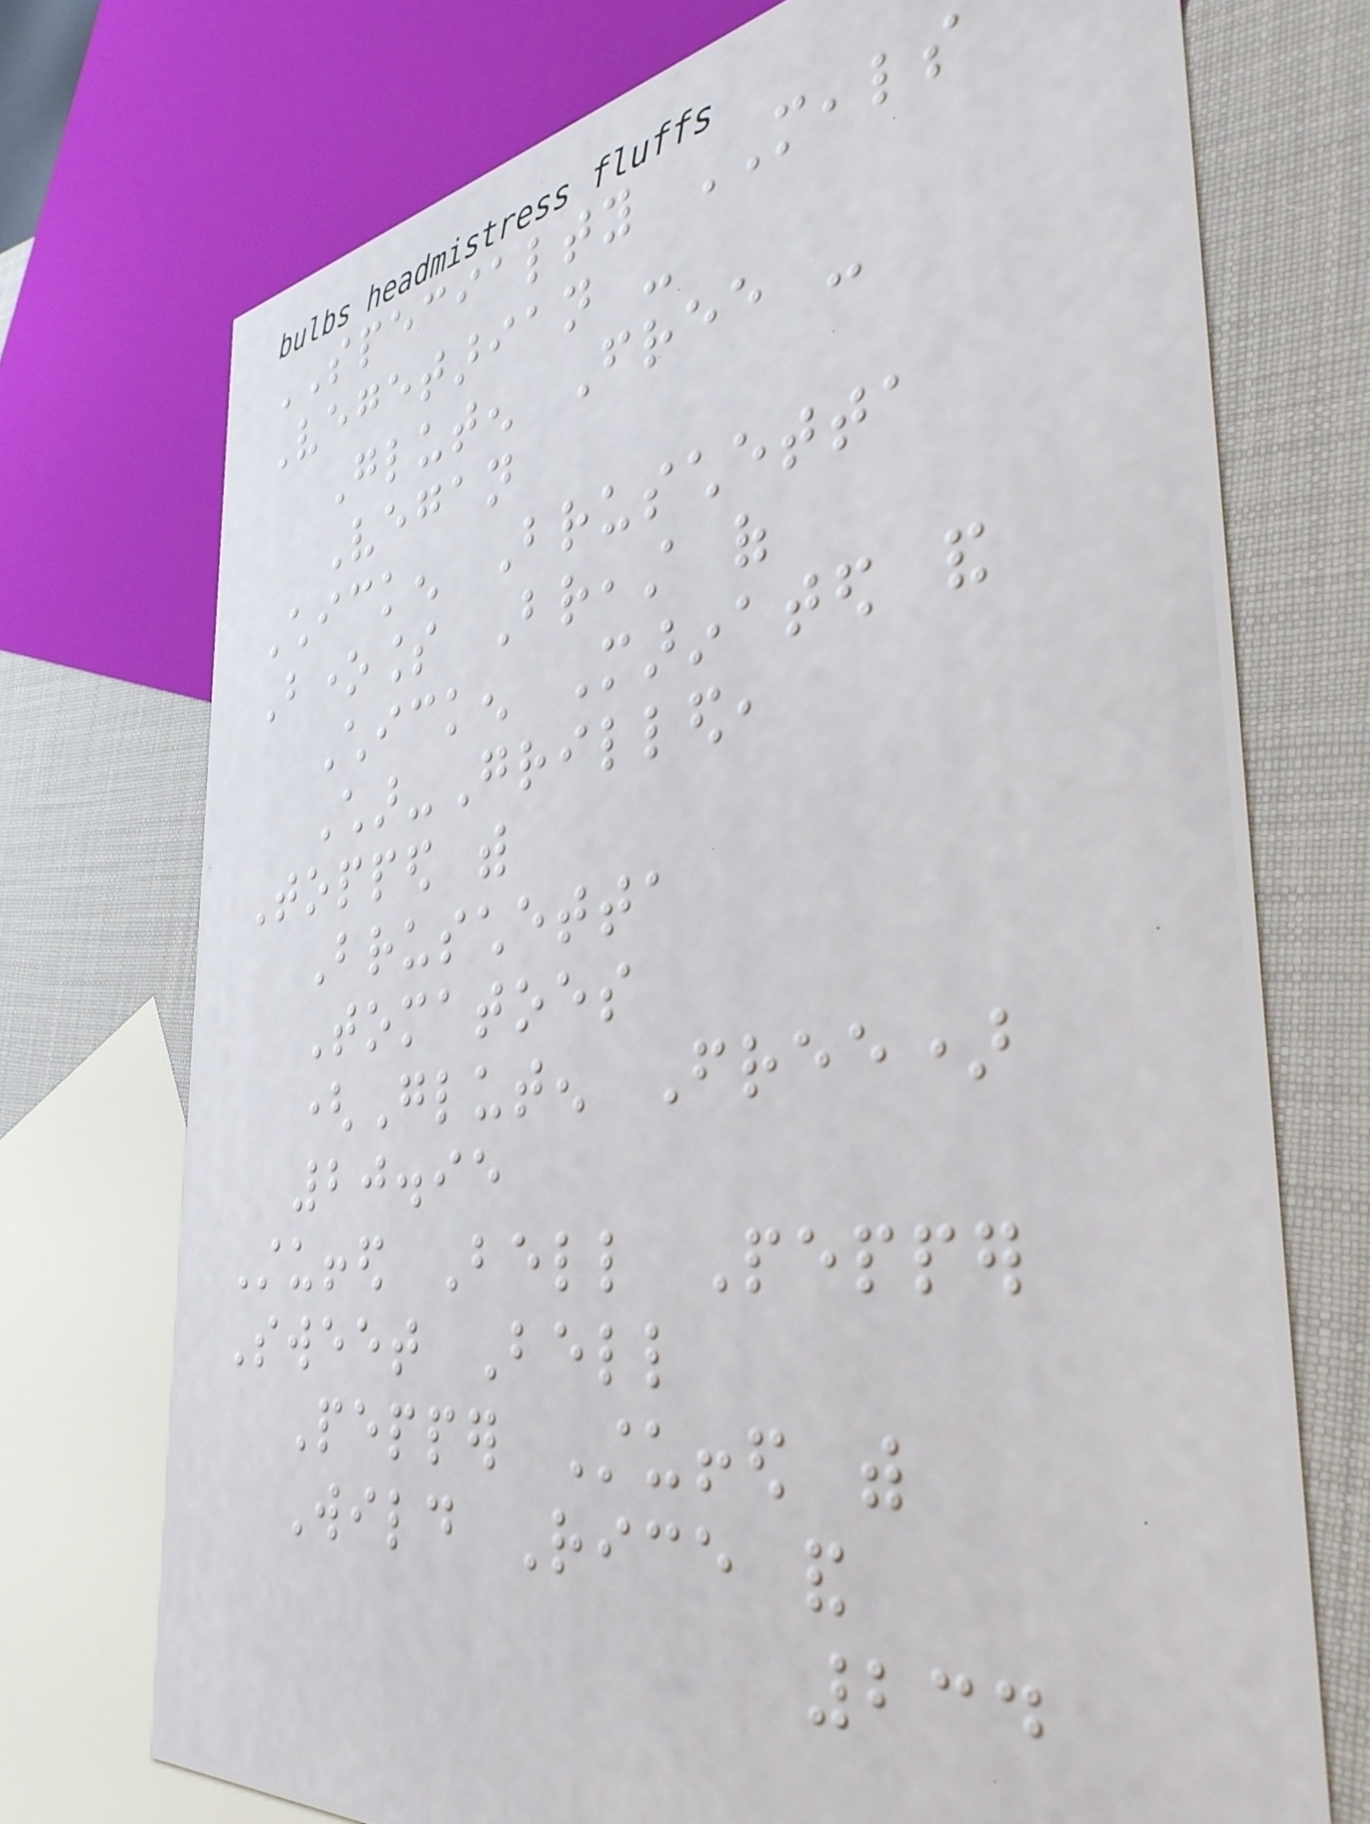SPECIALTY MEALS
Vegetarian -
Gluten Free -
Vegan
Chicken Bruschetta
Boneless Breast of
Chicken Marinated and
Char-Grilled,
Topped with
Bruschetta
Tomatoes
(Gluten Free)
20.95
Stuffed Bell Pepper
Sweet Bell
Pepper Stuffed with
Wild Rice and
234
